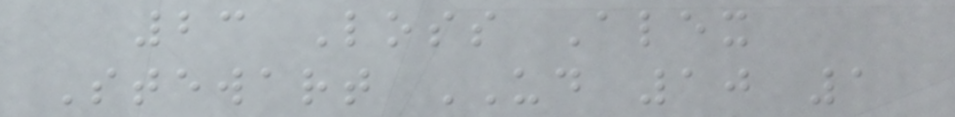23 Loss Alex
Stewart UD 10 1
